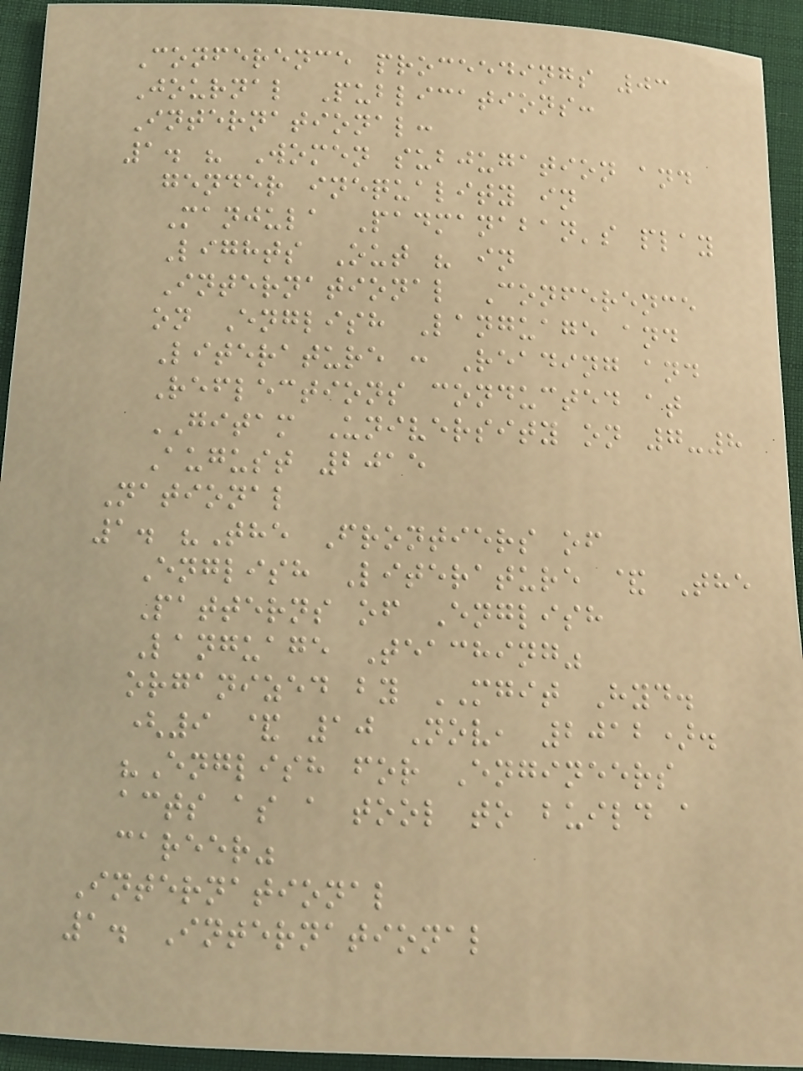Conference proceedings 03
Journal Publications:
International:
1. " Women subjugation and
gender inequality in
Manjula Padmanaban's play
Lights Out " in
International Conference
on English Language and
Literature : Reading and
Reflections conducted at
GITAM University on 7-8
August 2015
National
1. "The Frontiers of
English Literature & The
Patterns of English
Language Teaching"
organized by MGIT Hyd.
(9 & 10 Nov, 2012).
"English for Engineers
acts as a tool to build a
career"
International
1. International
